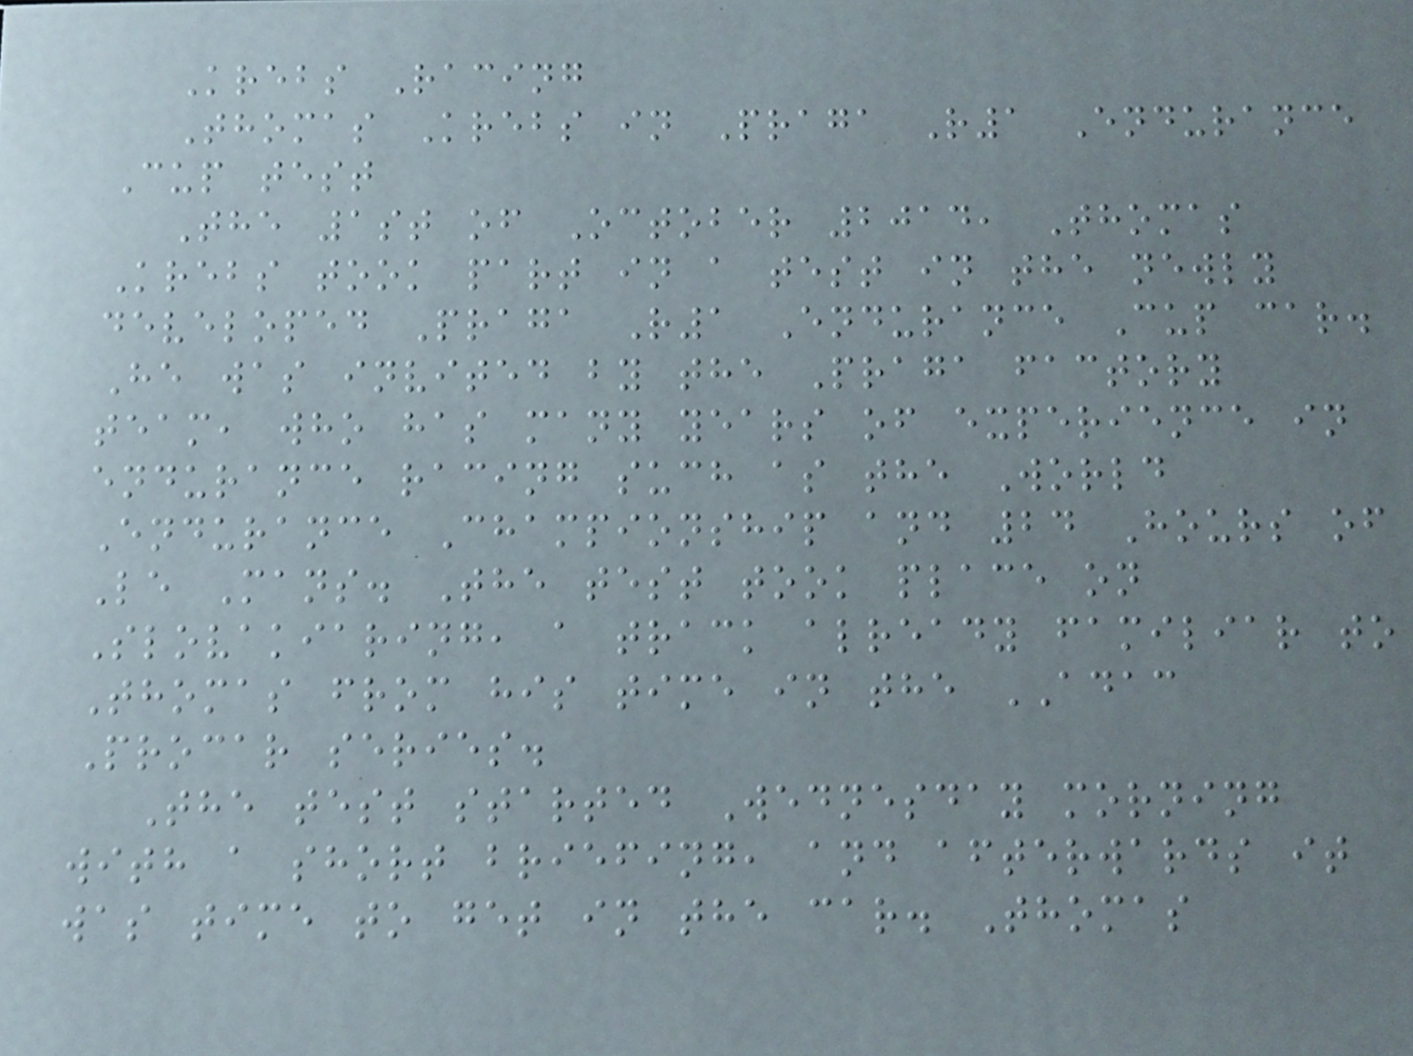Krebs Racing
Thomas Krebs in Praga R1 Endurance
Cup test
The 1st of October 2014, Thomas
Krebs took part in a test in the newly
developed Praga R1 Endurance Cup car.
He was invited by the Praga factory
team, who has many years of experience in
endurance racing such as the World
Endurance Championship and 24 Hours of
Le Mans. The test took place on
Slovakiaring, a track already familiar to
Thomas from his time in the ADAC
Procar series.
The test started Wednesday morning
with a short briefing, and afterwards it
was time to get in the car. Thomas
